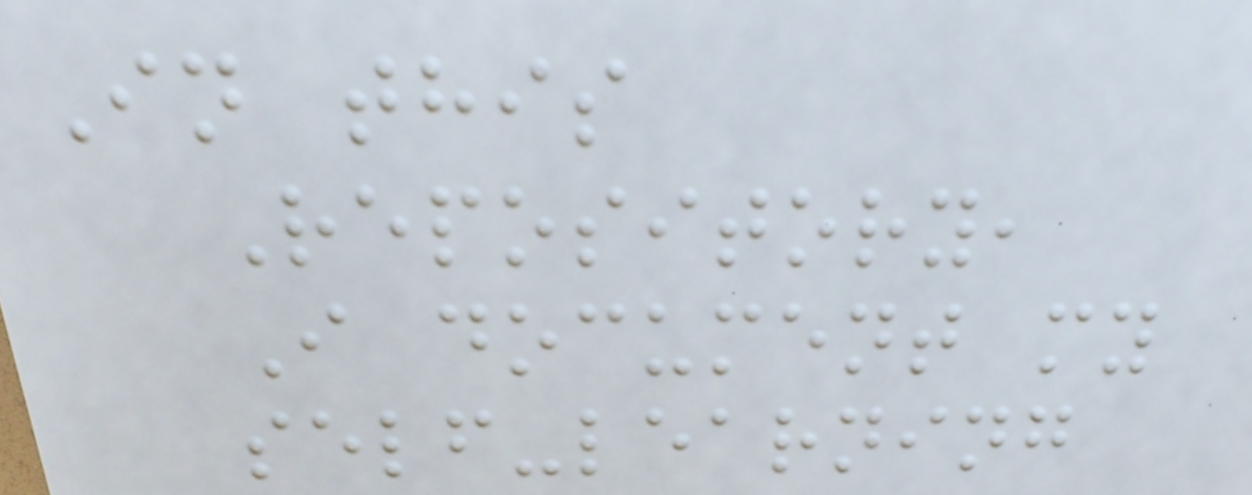In this
Repository,
I document my
self-learning
